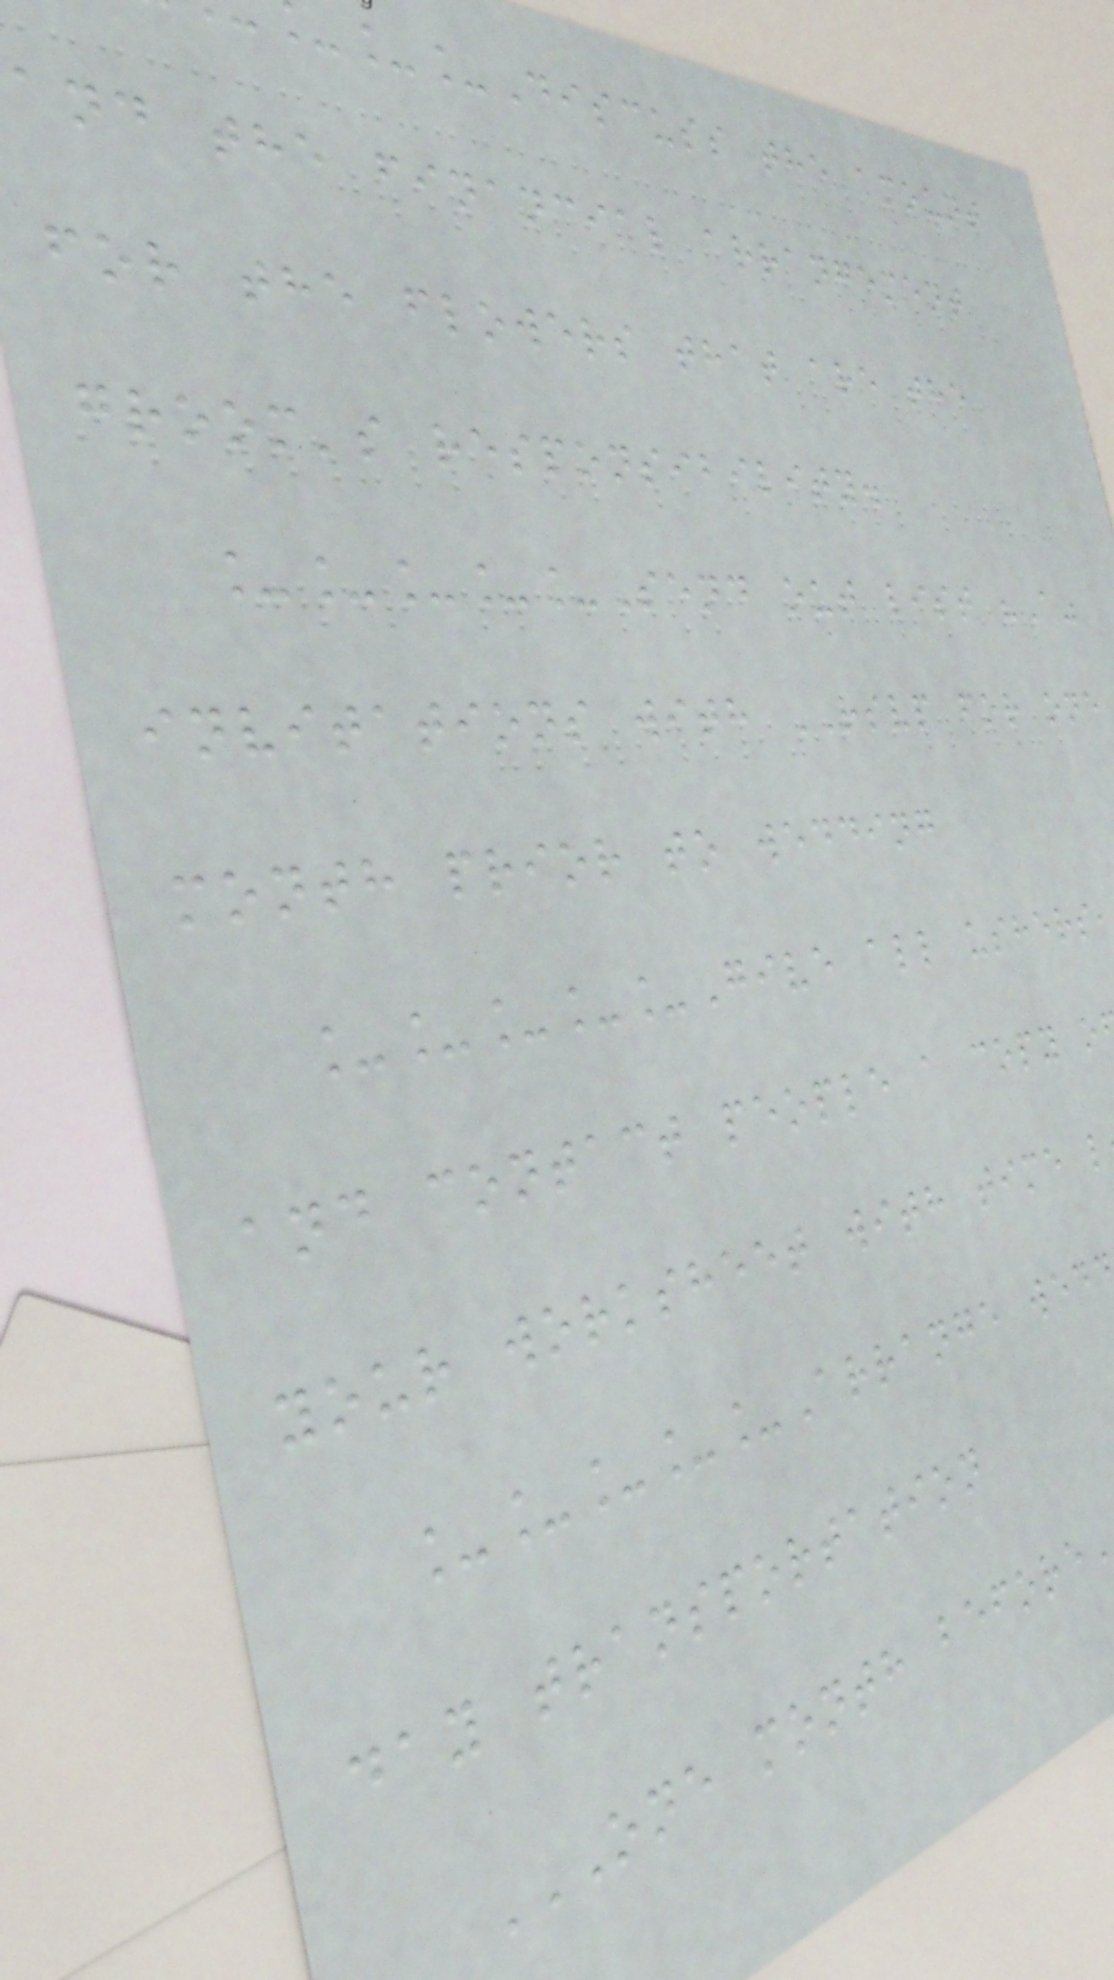__Discuss the amount
and the financial arrangement
for the flowers that are the
groom's responsibility.
_____Send out list "A"
invitations with RSVP for one
month prior to wedding
_____Give all ushers
and contact people a copy o
your worksheet with time l
_____Arrange wed
day transportation
